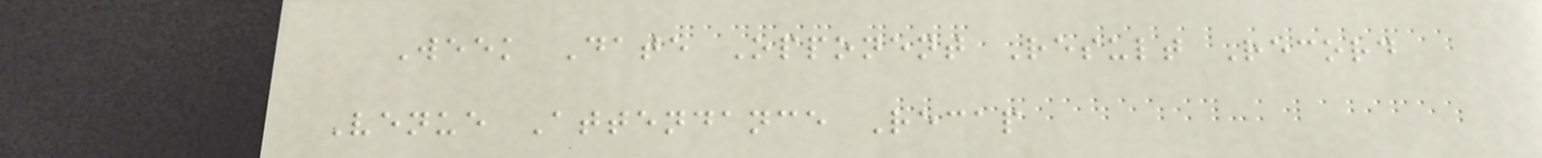Week Date Opponent Result Record
Venue Attendance Recap
